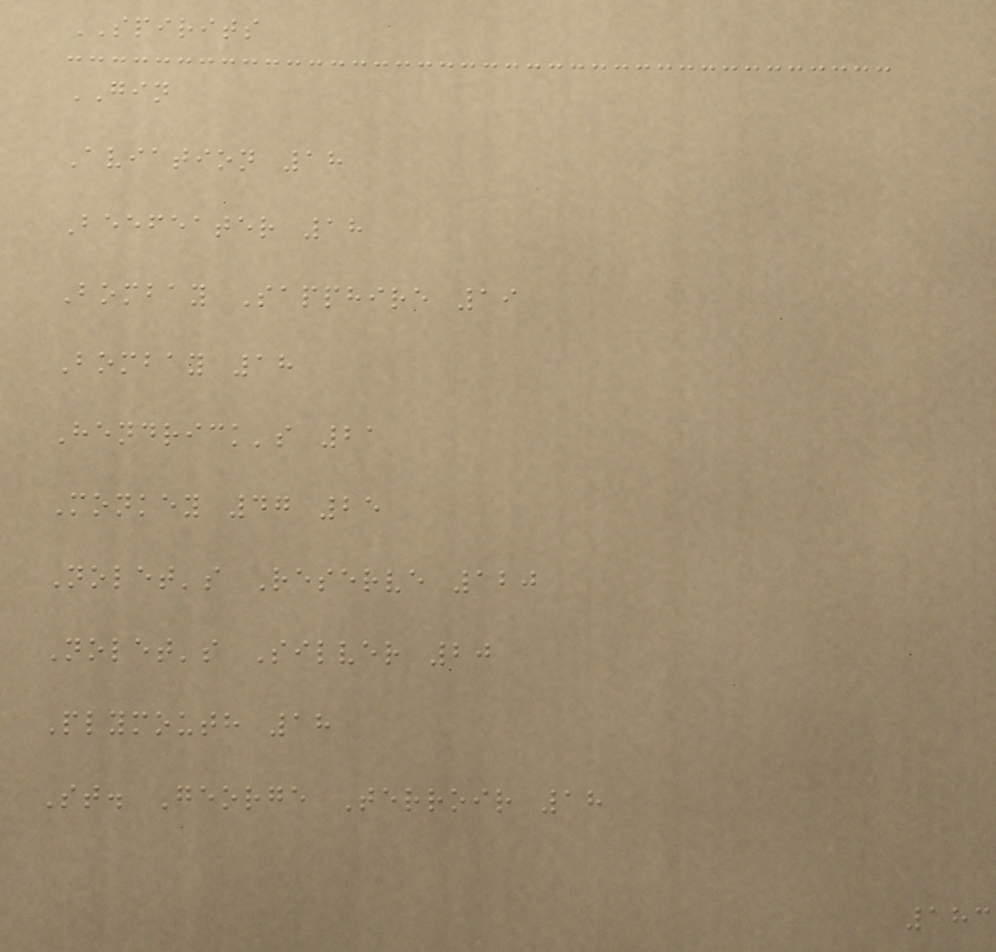SPIRITS
GIN
Aviation 18
Beefeater 18
Bombay Sapphire 19
Bombay 18
Hendrick's 21
Monkey 47 25
Nolet's Reserve 120
Nolet's Silver 20
Plymouth 18
St. George Terroir 18
183
